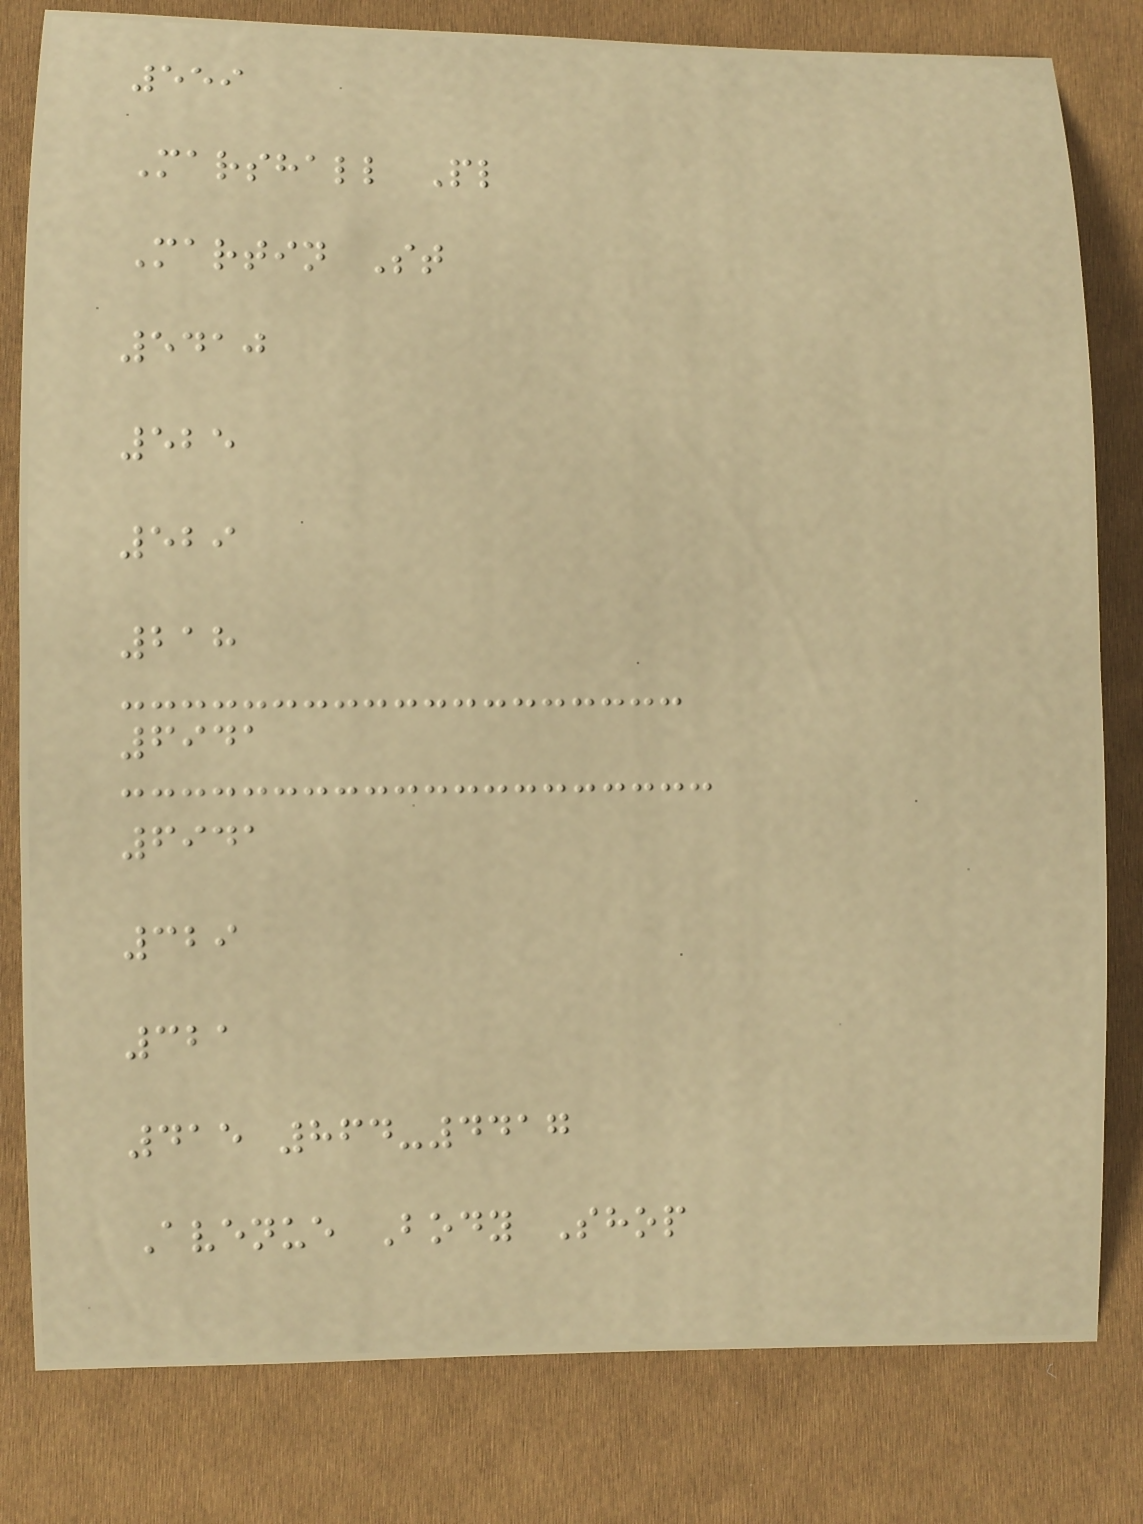559
Marshall Pl
Martin St
5410
525
529
218
6941
6941
329
321
415 864-4417
Avenue Body Shop
